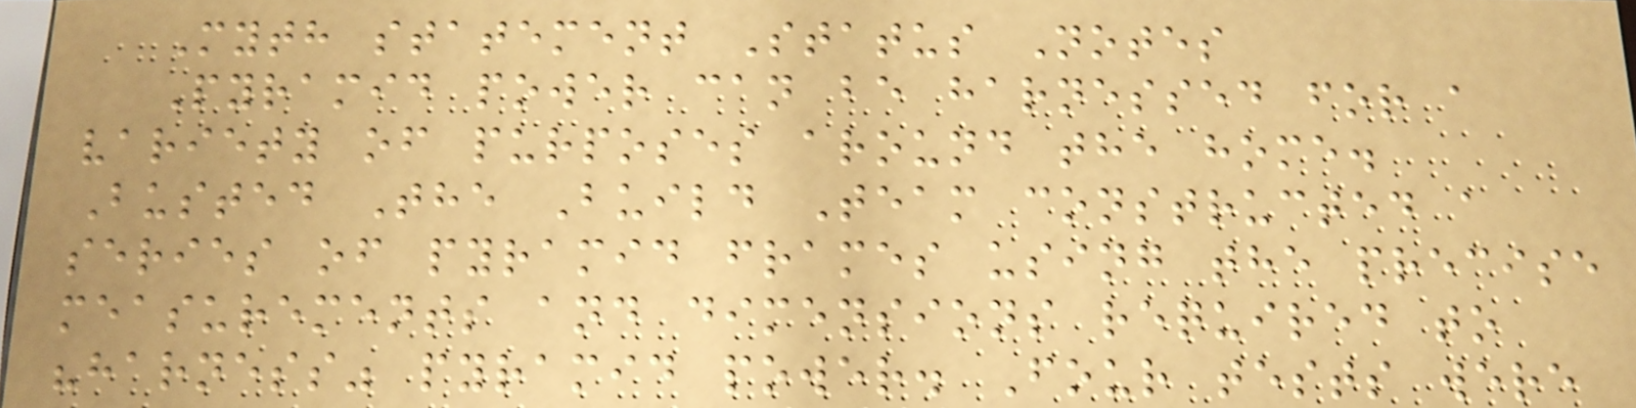Myth statement Status Notes
Pyramid power can be harnessed for a
variety of purposes around the home.
Busted The Build Team constructed a
series of pyramid frames using the precise
measurements and dimensions required to
"harness" pyramid power. Four tests were
